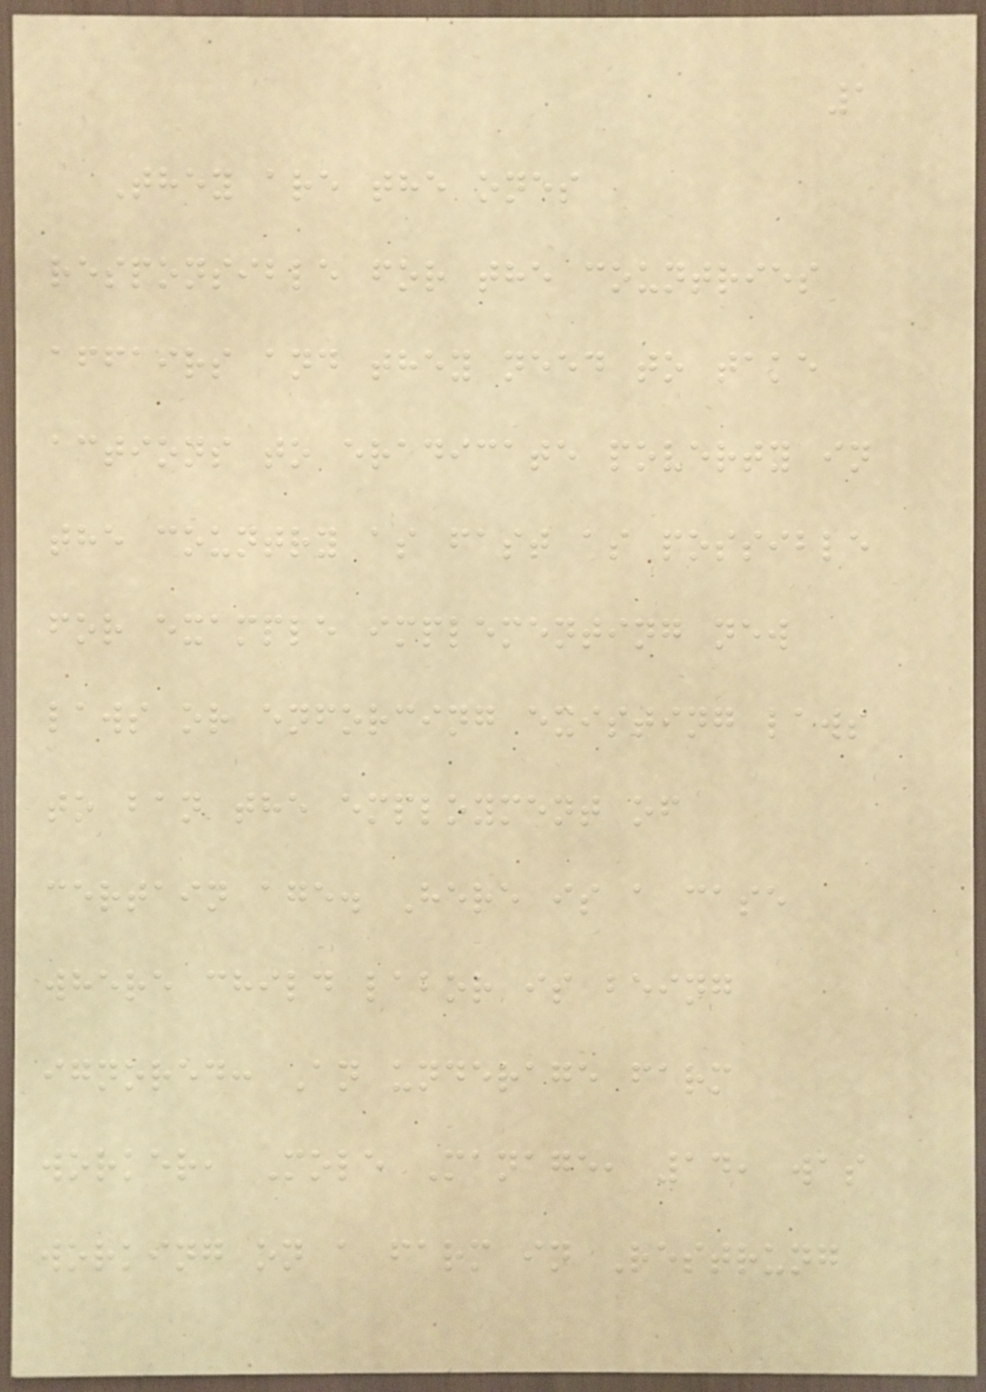1
They are the ones
responsible for the countries
affairs and they need to take
actions to eradicate poverty in
the country as fast as possible
for example implementing new
laws or enforcing existing laws
to ban the employment of
certain age. Here is a case
where child labor is being
ignored: An underage farm
worker, Mole Manage, 14, was
working on a farm in Restrung
